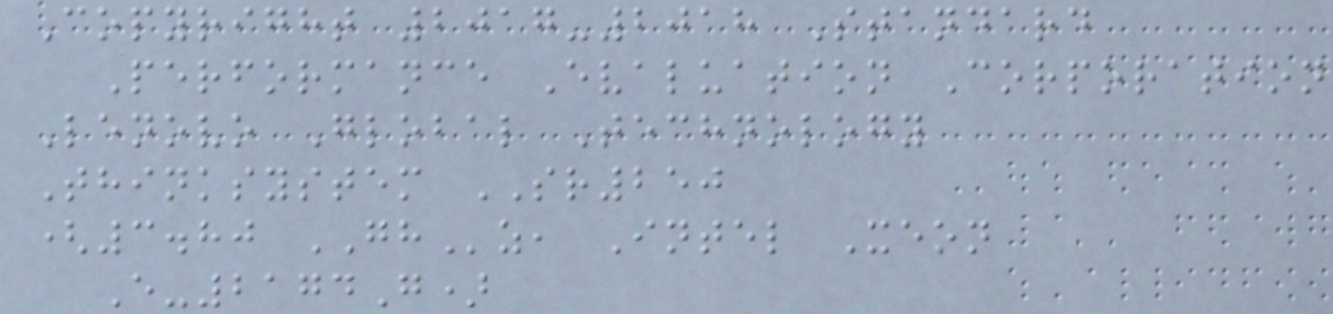Copyright 2017-2018 Standard
Performance Evaluation Corporation
Lenovo Global Technology
Thinksystem SR250
(3.80 GHz, Intel Xeon
E-2174G)
